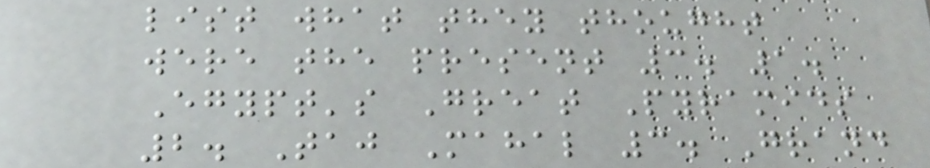list what they thought
were the present 3. 1.
Egypt's Great Pyramids
2. Taj Mahal 3. Grand
